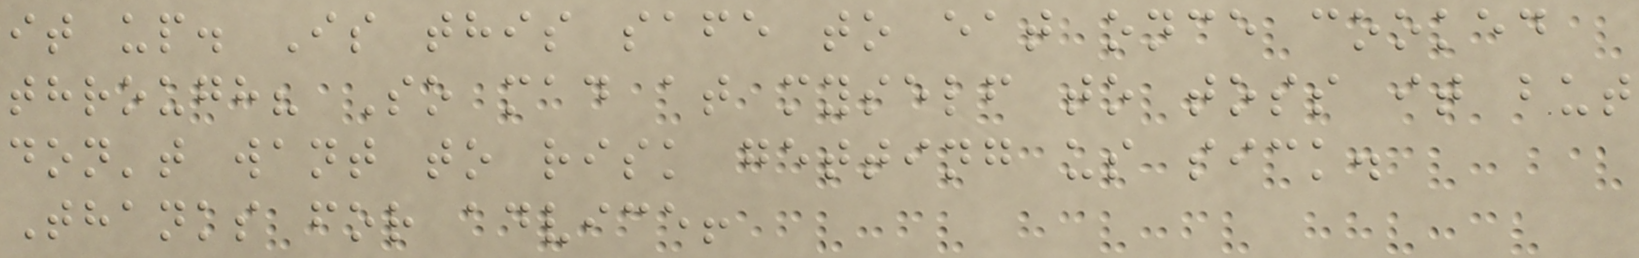it up. Is this safe to eat once cooked
through? So mad at myself to toss it but
don't want to risk getting us sick.
Thanks for advice!
